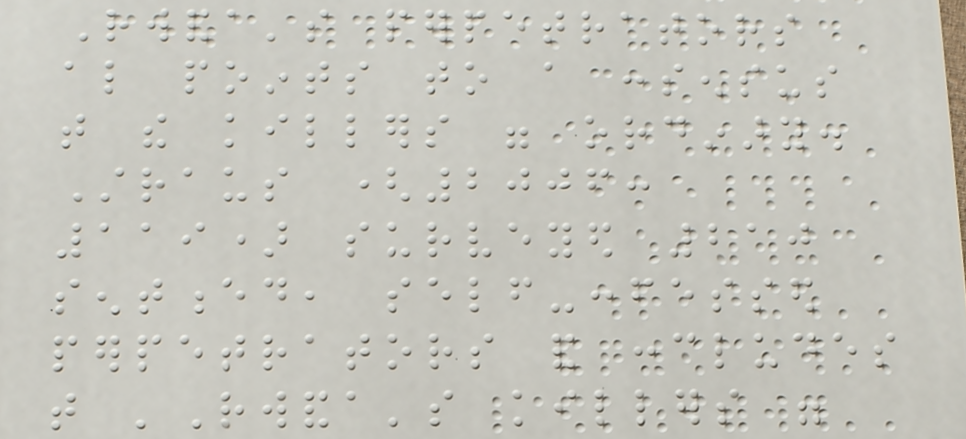Rwanda's perpetrators
also points to a consensus
that the killers were ordinary.
Straus (2006:
119) surveyed 210
sentenced, self-confessed
perpetrators and concludes
that 'Rwanda's killers were
